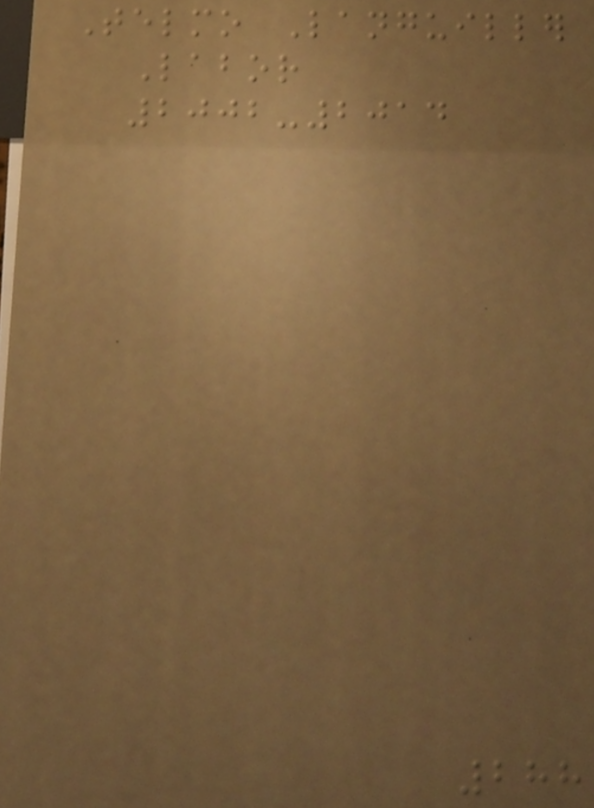Telmo Languiller
Labor
2002-2014
288
